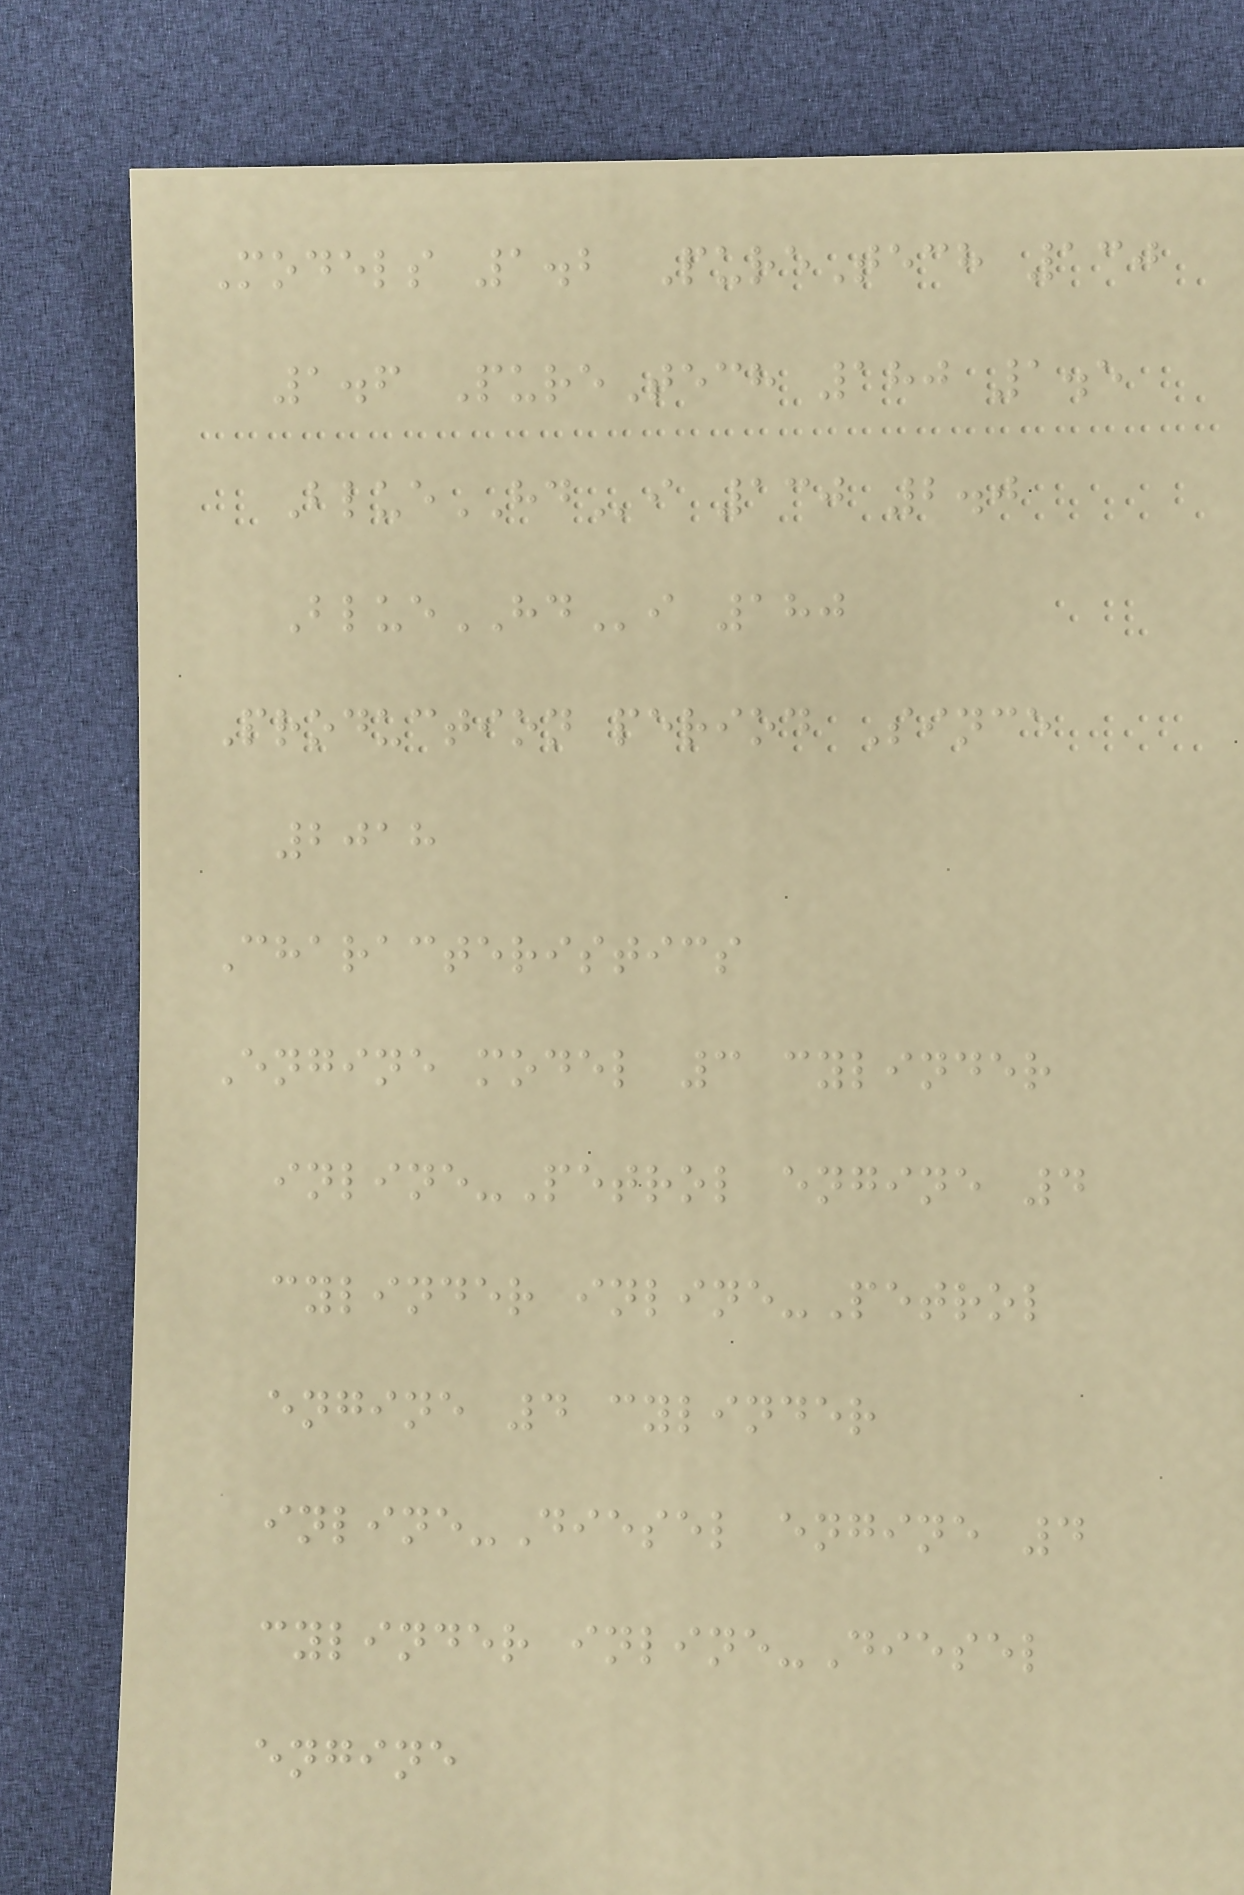Models 1.2 PureTech 130
1.6 PureTech 180 1.5
BlueHDi 130 2.0
BlueHDi 180
Production period Since
2018
Characteristics
Engine model 3 cylinder
inline-Petrol engine 4
cylinder inline-Petrol
engine 4 cylinder
inline-Diesel engine 4
cylinder inline-Diesel
engine
